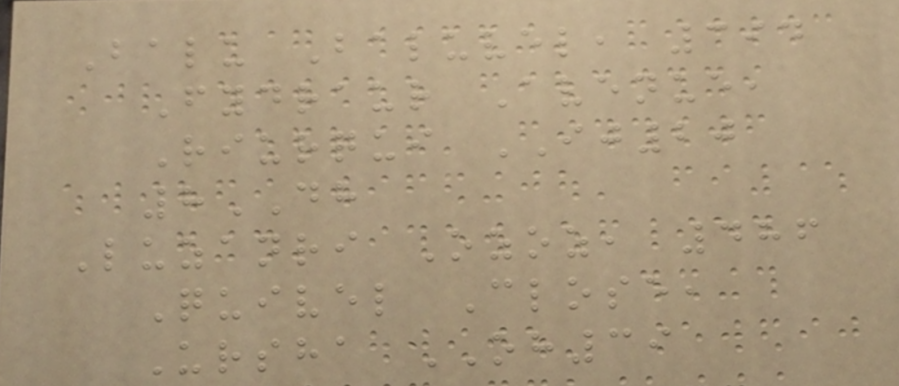Balu Baluvel, 394
Fydraur Avenue,
Riurqui IJ20
8DH
Luzanri Ozoz, 486
Quivel Close,
Ursha OH39
